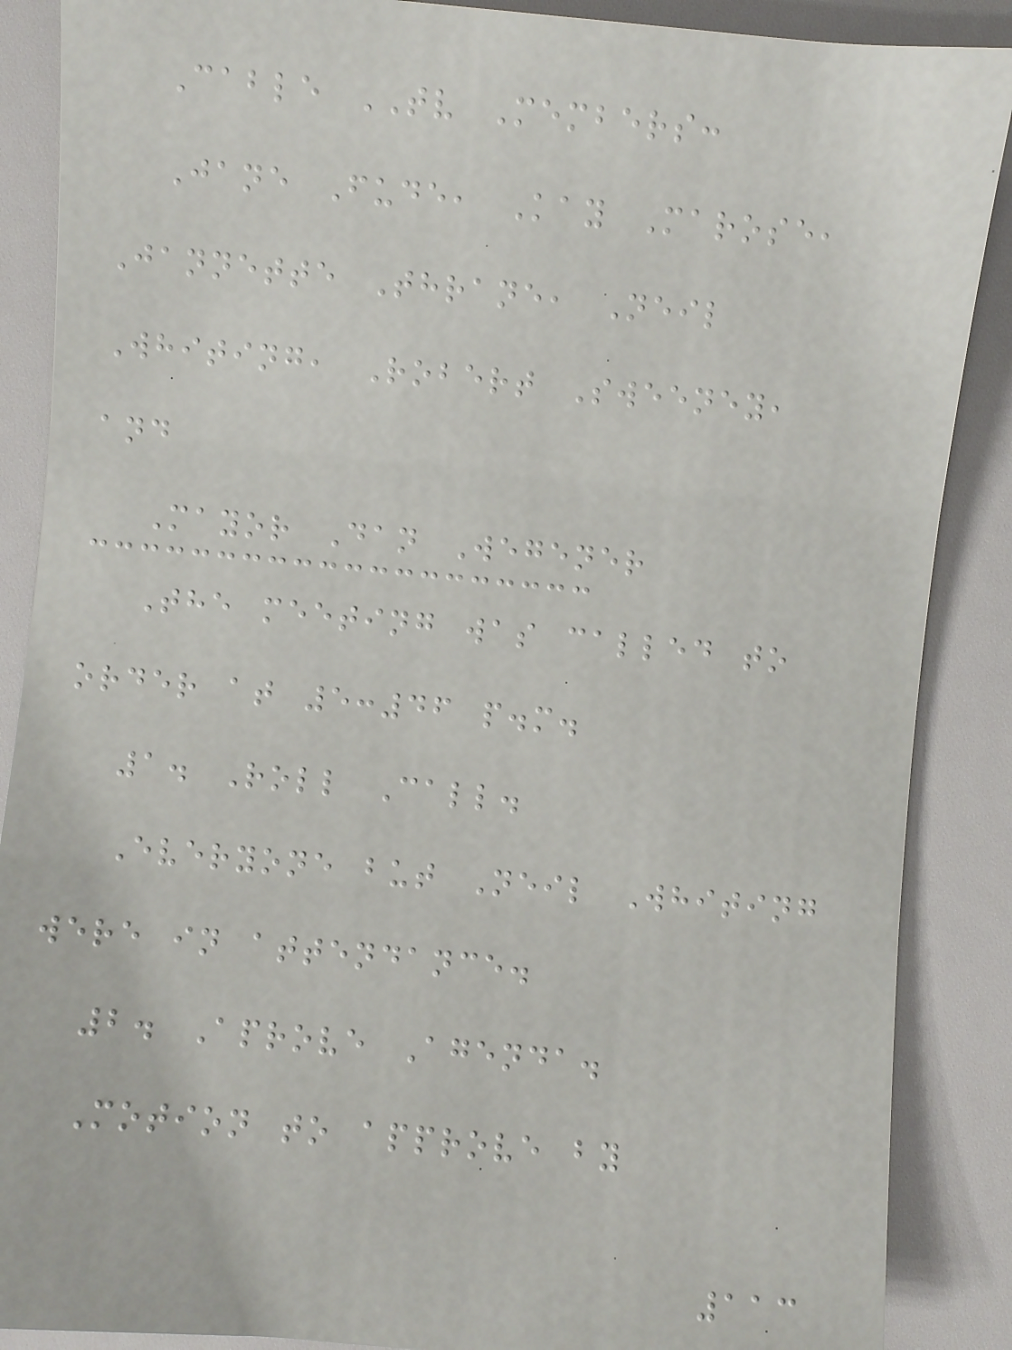Cable TV Members:
Jane Fude, Kay Marose,
Jannette Thrane, Neil
Whiting, Robert Sweeney,
and
Mayor Dan Wegener
The meeting was called to
order at 5:46 p.m.
1. Roll Call.
Everyone but Neil Whiting
were in attendance.
2. Aprove Agenda.
Motion to approve by
113
